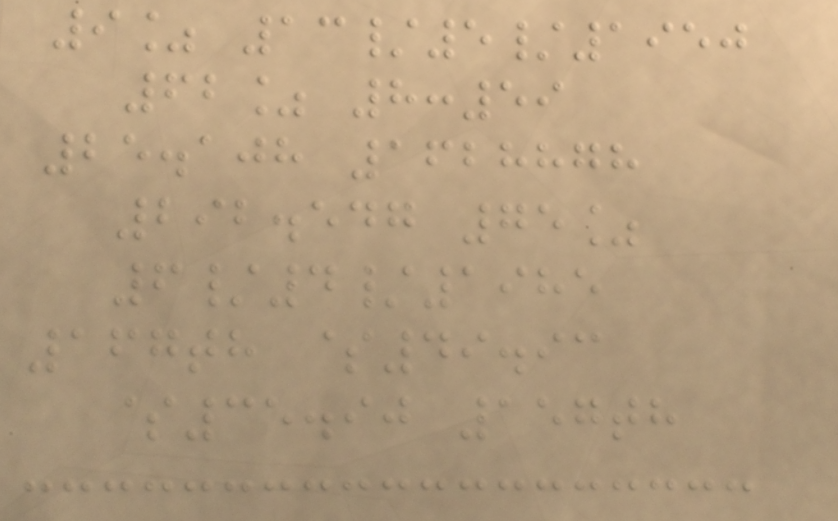9% 13/5/1950
62% 8:59
25.108 1628878
292.547 75%
6/4/1985
167th $49.93
$35.90 157th
